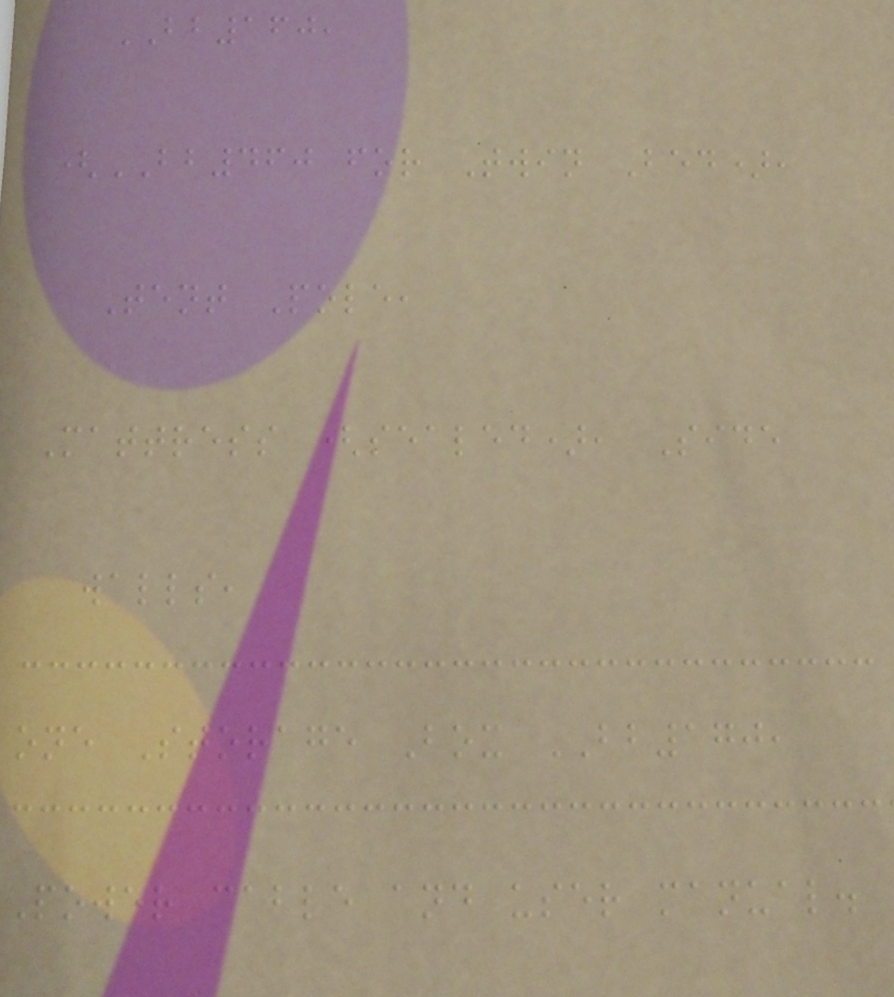BB160,
(BB460 for Twin Bed),
Tent Pole,
Mattress (sealed), Side
walls,
one Storage Box BB170,
Power cable and user manual.
